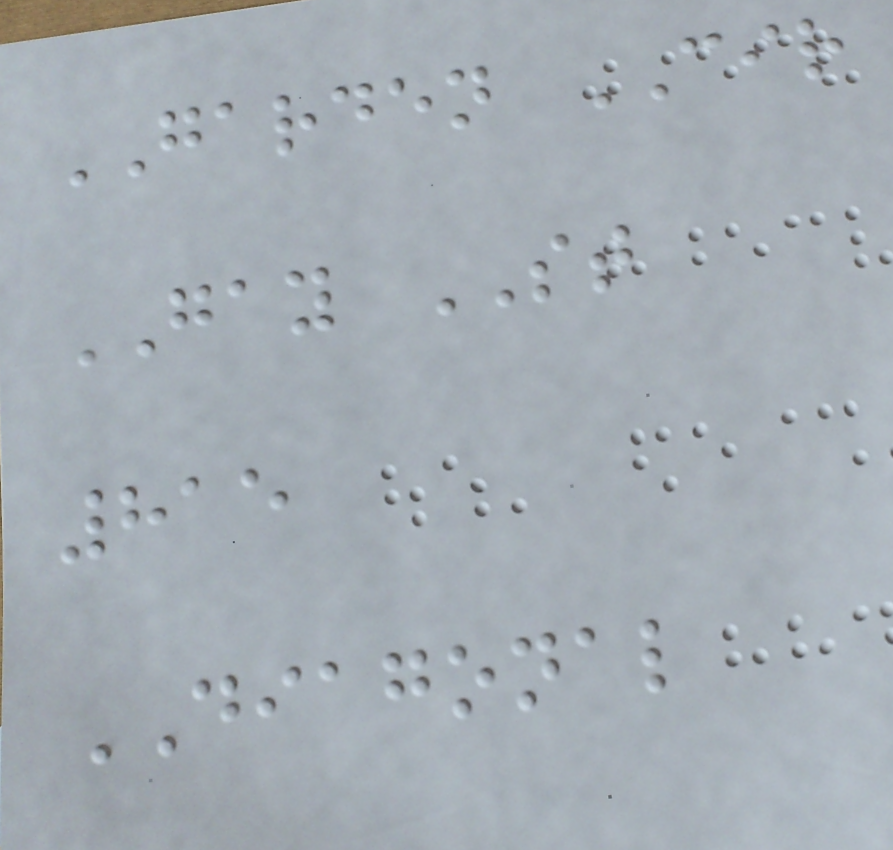GARDEN CIR
GAY ST
815
DIAGONAL
